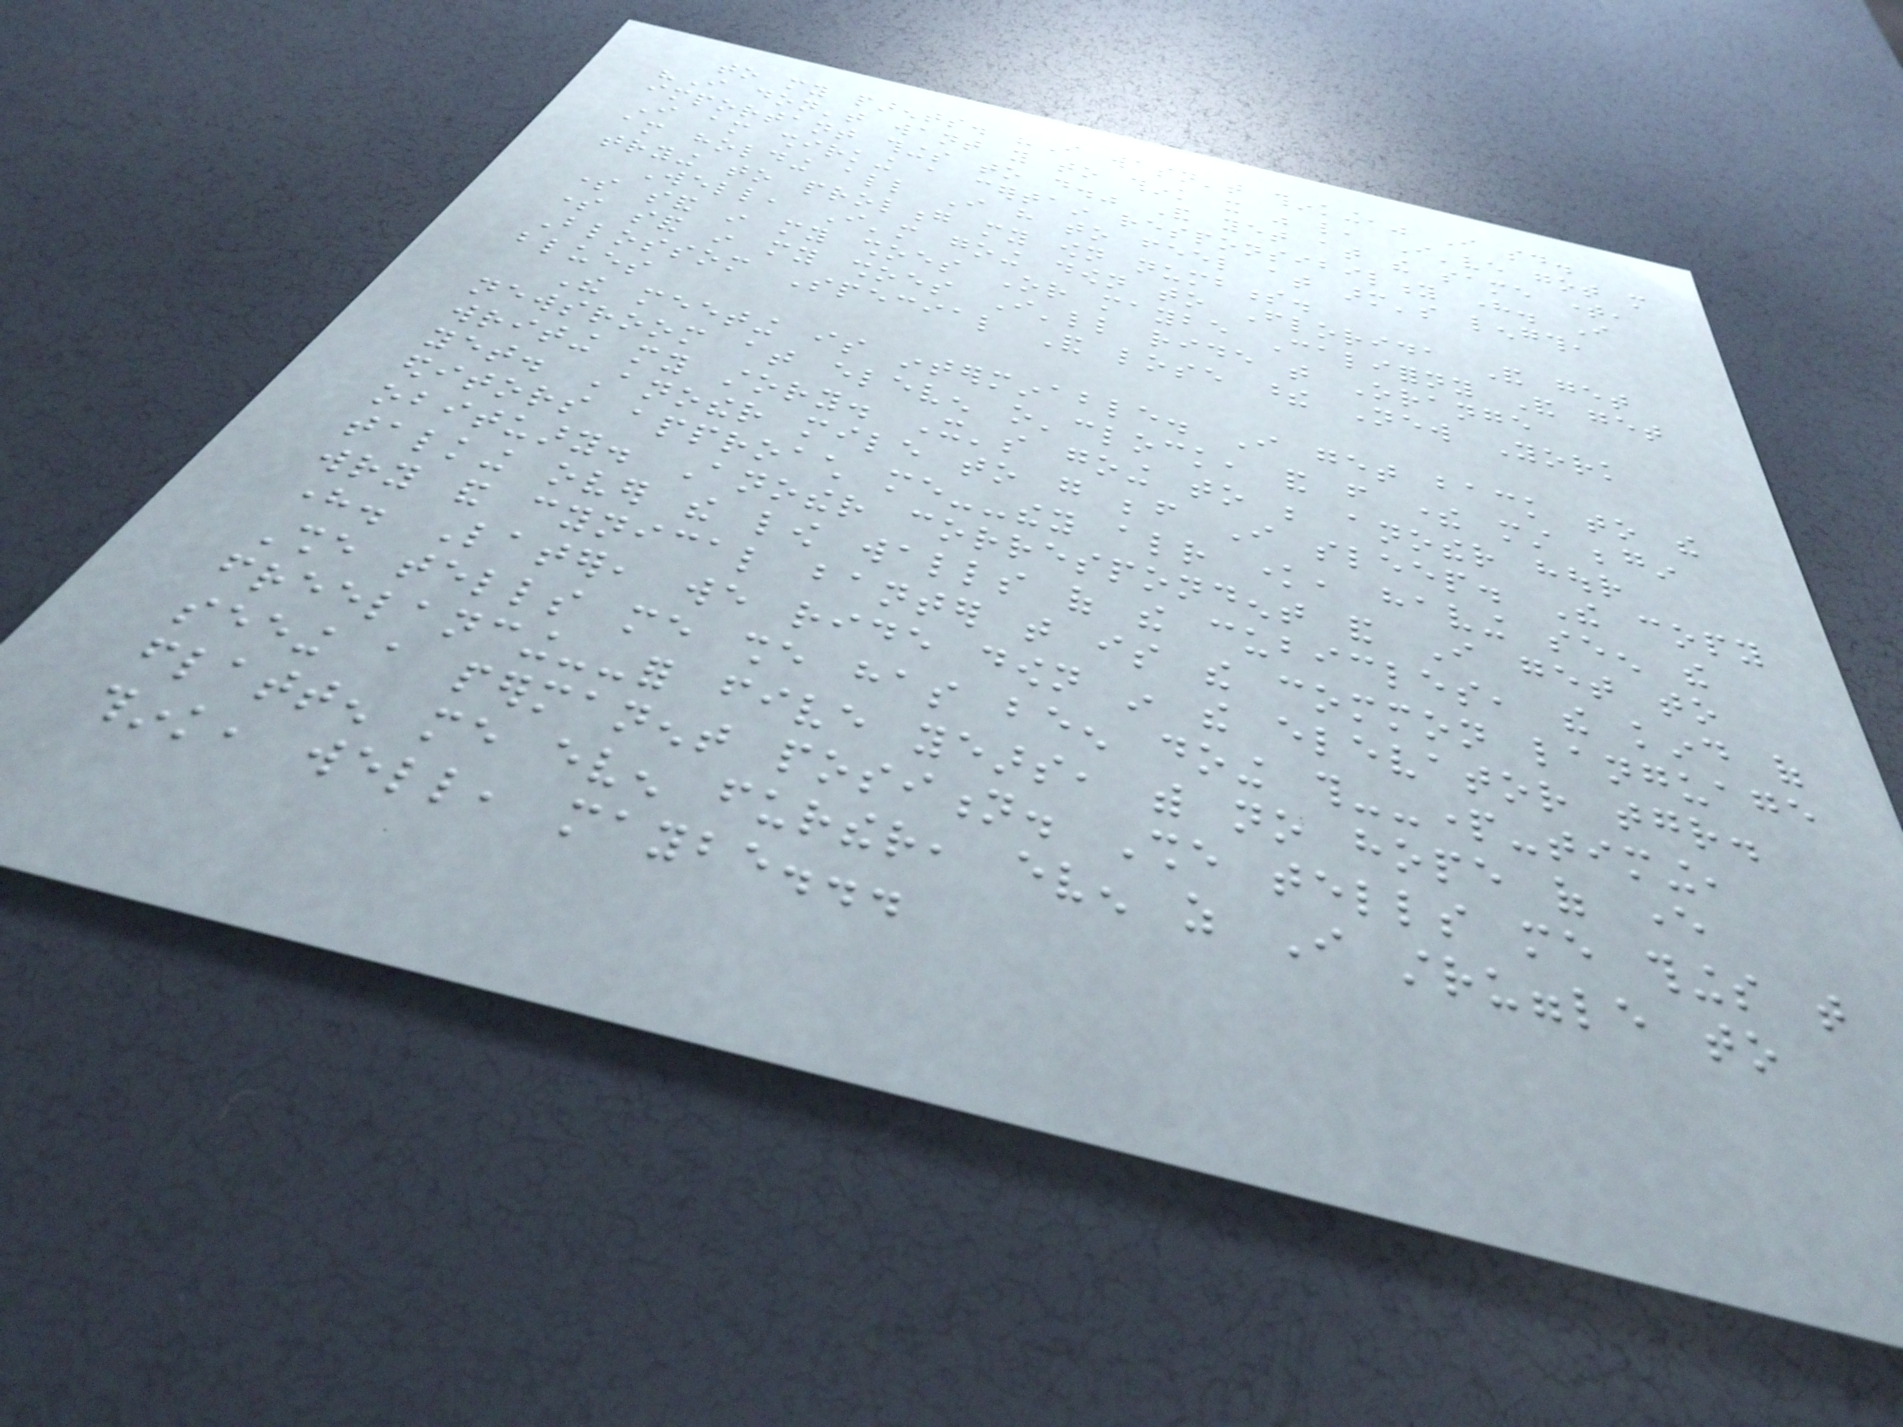to my parents. "I wasn't thinking," I said.
"I don't want you to think it was like, I've got more
important things to do." And yet at the same time,
I am shirking a certain responsibility here. I
am holding all I have to feel at arm's length,
trying to prolong my own numbness.
Well, I'm going down to Florida And get
some sand in my shoes Or maybe Californy And get
some sand in my shoes I'll ride that Orange
Blossom Special And lose these New York
blues
The meeting is interminable. I get back to the
newsroom at eleven o'clock, and from there must begin
writing my story. It's going to be another hour
yet. Another mile to go before I sleep. The copy
editors approach me--they already know, having seen the
obituary. Another correspondent and I get to
talking over the low walls of the cubicles, the kind of
wry and cynical banter that is the common language
here. Later, we ride down in the elevator together.
She tells me she has been doing this--part-timing,
freelancing--for five years, with no hope of ever
seeing a permanent position. She tells me things that
flatten me even further, even as I struggle to
think, well, maybe...
